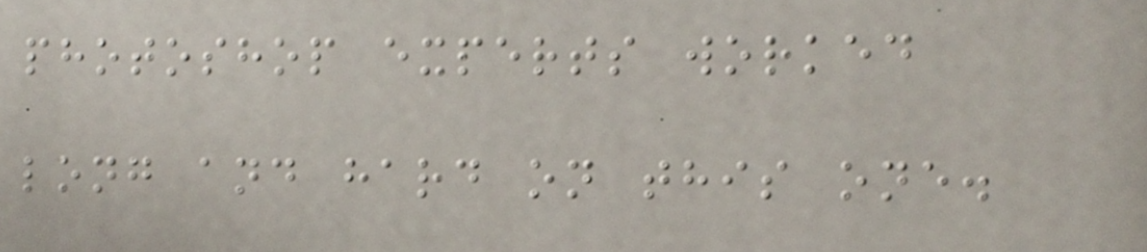photoshop experts worked
long and hard on this one.
